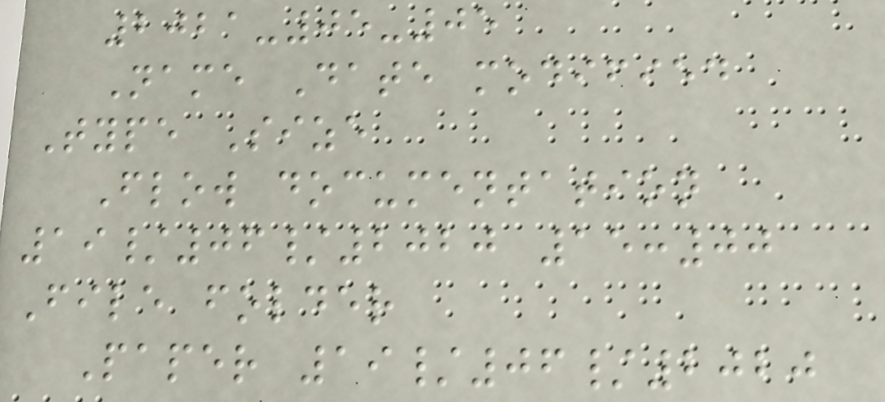2021-05-05
Name Date modified
Type Size
Flow documentation
19/06/2020 15:00
File folder
Paper 19/06/2020
